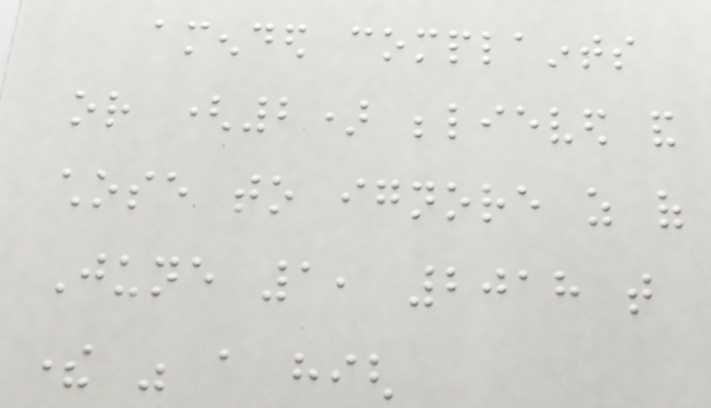amended complaints
or (2) believed and
chose to ignore as of
June 1, 2018 that
there was a high
